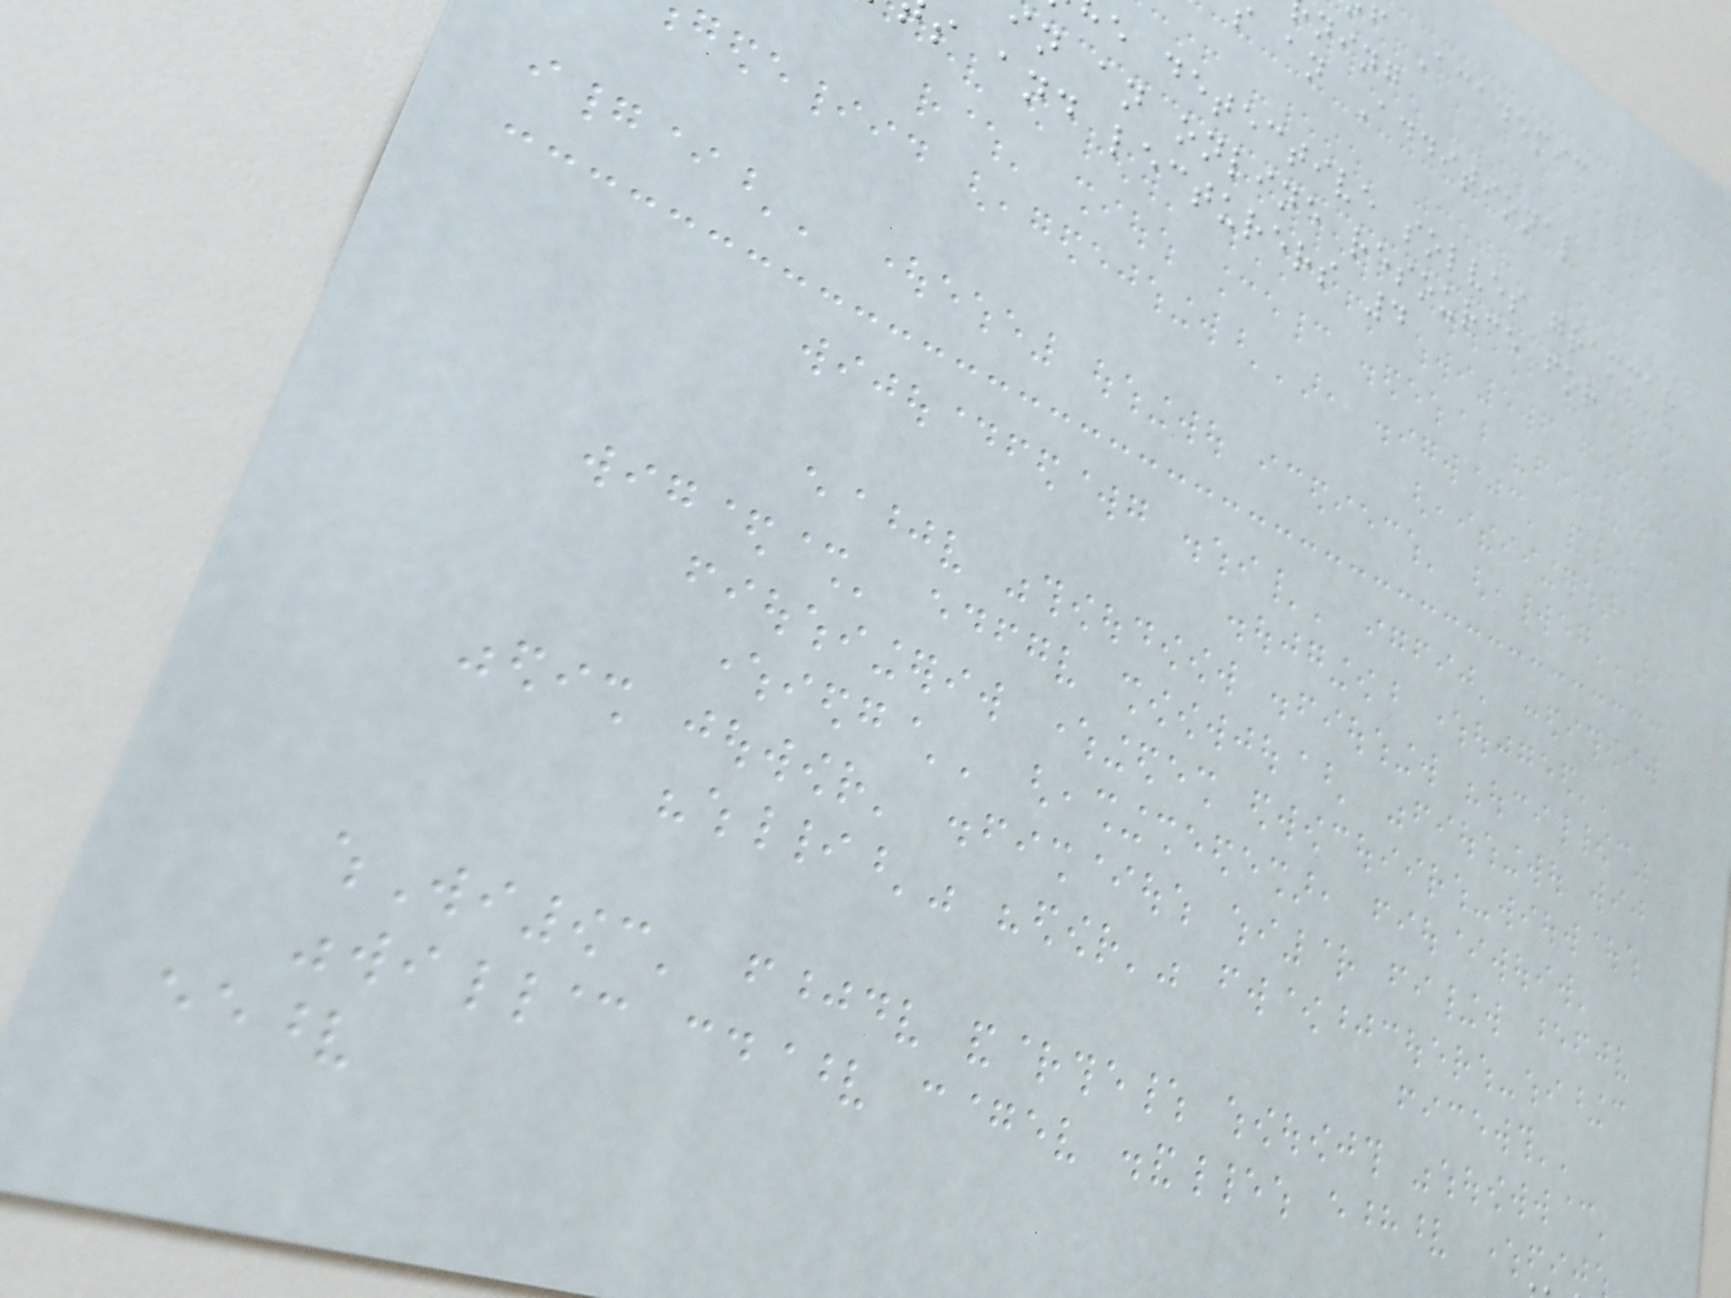f Academic
an Additional
e detective solves grammar
in an online resource for
s and lecturers 4
